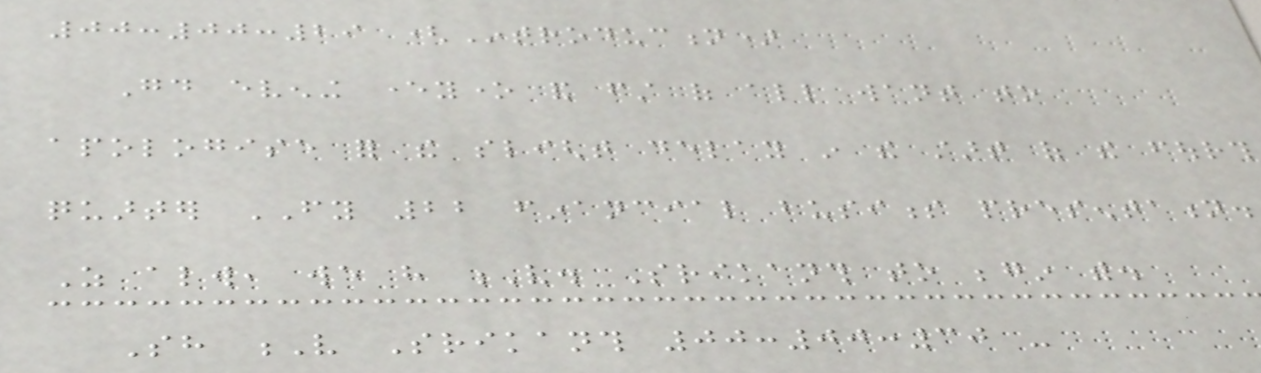00:00:29 (Introduction)
Good evening everyone and first of all want to
apologise for the slight delay in the start of the fourth
quarter FY 22 financial business presentation.
As always, we have V. Srikanth to begin with.
Sh V Srikanth 00:00:30 -
